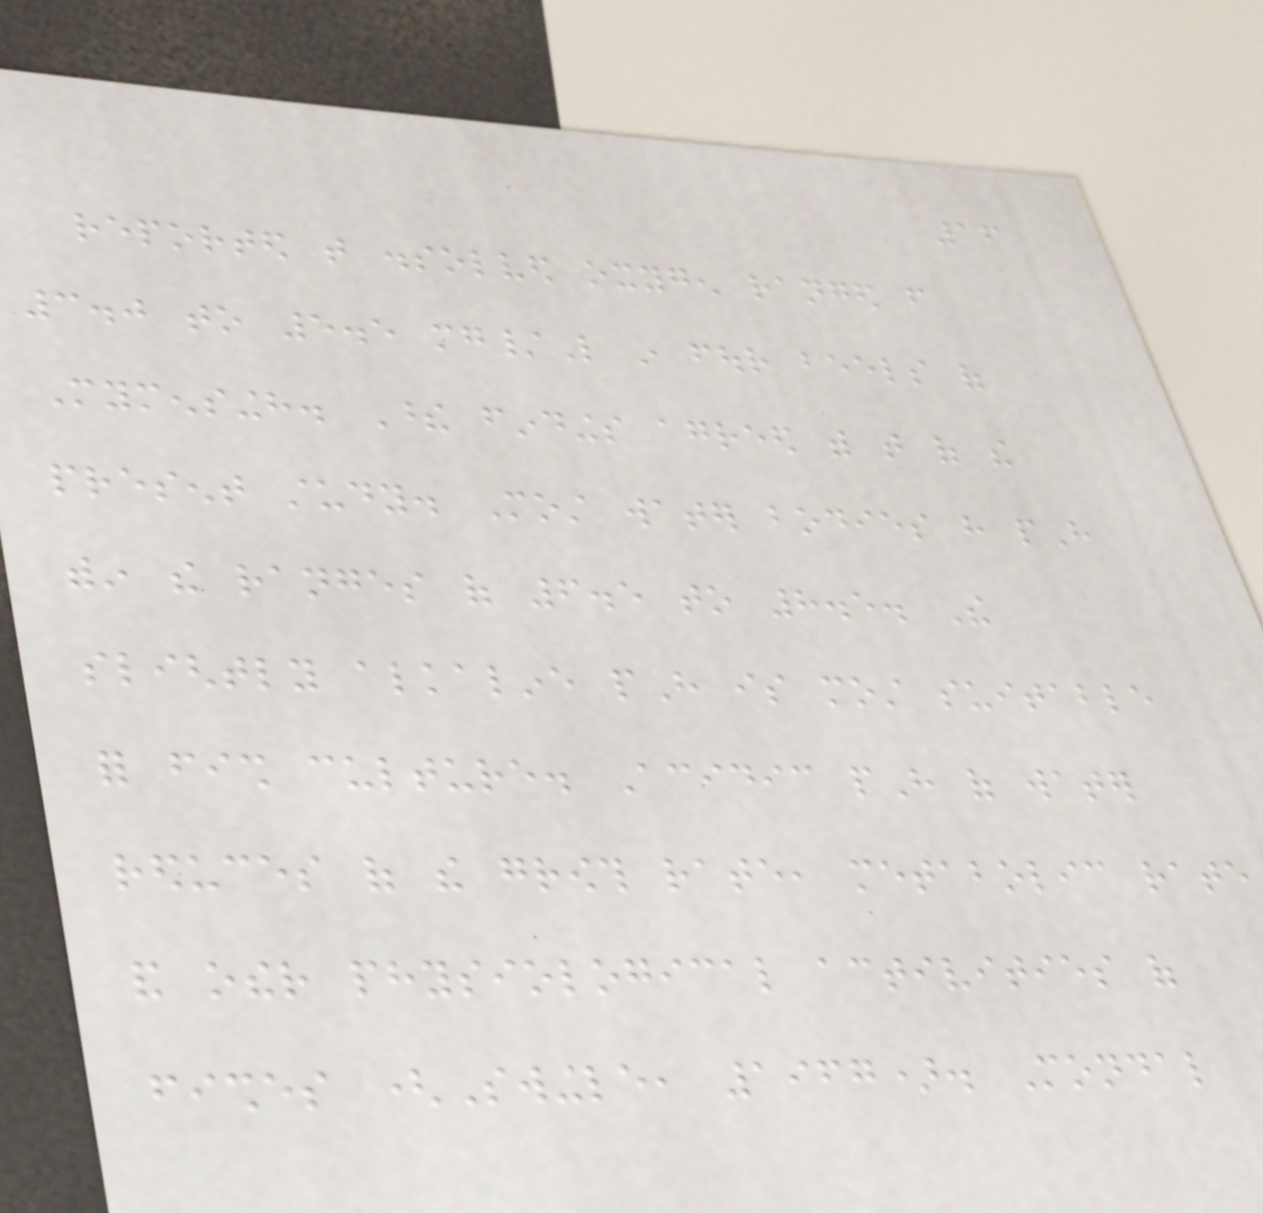16
reported that dissolved oxygen ranged from
3.0 to 5.5 mg/L in four beels of
Mymensingh. These findings agreed with that of the
present study. Most water bodies have pH
within the ranges of 6.5 to 8.5. The
slightly alkaline pH is most suitable
for fish culture. Acidic pH of water
reduces of the growth rate, metabolic rate
and other physiological activities of
fishes (Swingle, 1967). Mondal
